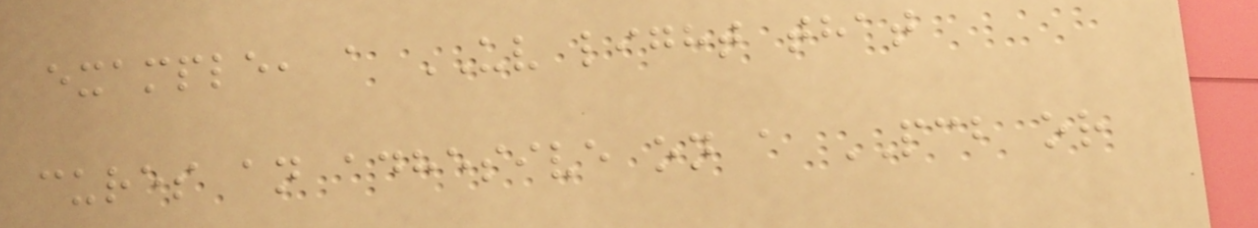example, a UV light that
cures an adhesive on a PCB or
